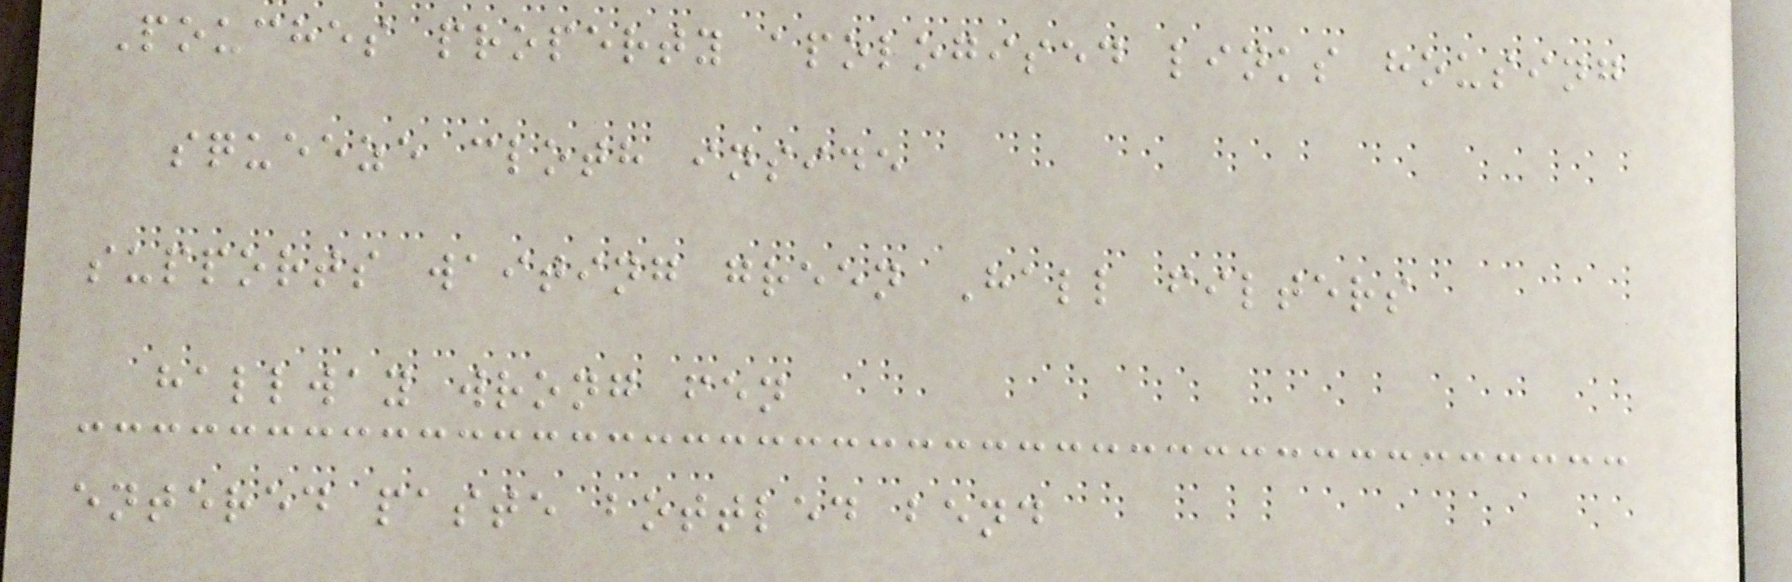Pouches property apologised links housing
squeeze cloth inside
supports waiting green Hall filters
hallway wrong fen
entered paste bottled bend
